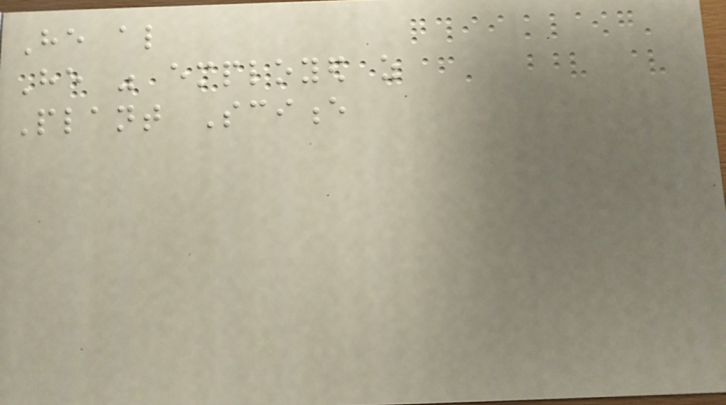He also
He was employed as
Plant Science
